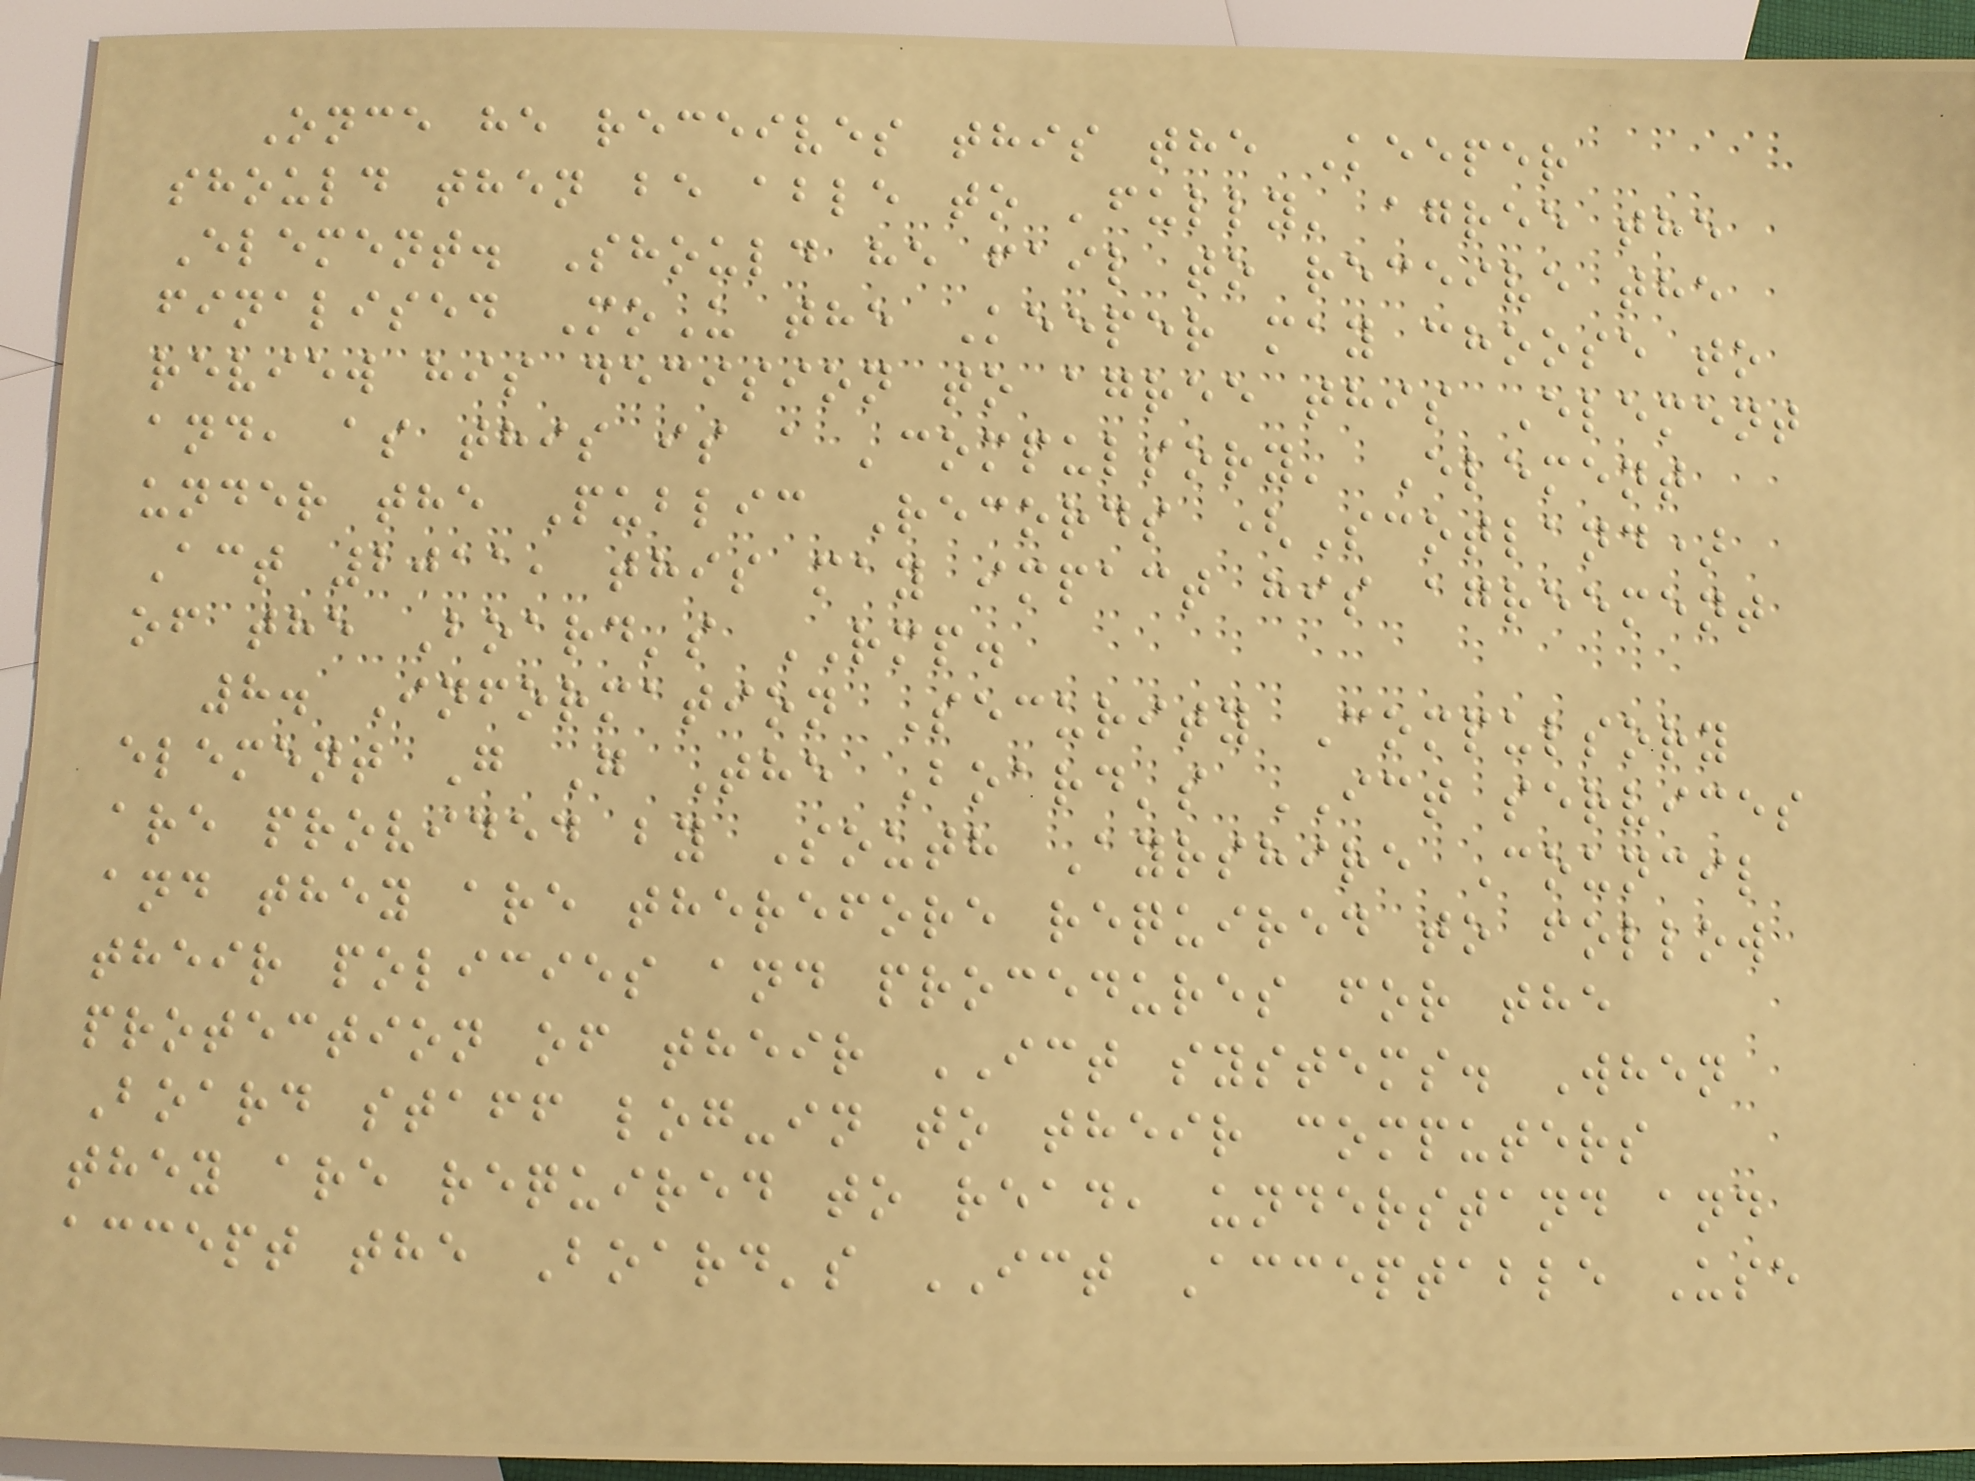Once he receives this the Keeper
should then be able to 'fully' agree the
Element. Should he fail to receive the
finalised MoU the Keeper may choose to
review his decision to agree this Element
and, as this is a 'compulsory' Element
under the Public Records (Scotland)
Act 2011, this may impact his agreement
of the Board's RMP.
8. Information Security Compulsory
element G G The Board's ICT services
are provided by South Ayrshire Council
and they are therefore required to follow
their policies and procedures for the
protection of their ICT systems. When
Board staff log-in to their computers
they are required to read, understand and
accept the Board's ICT Acceptable Use
